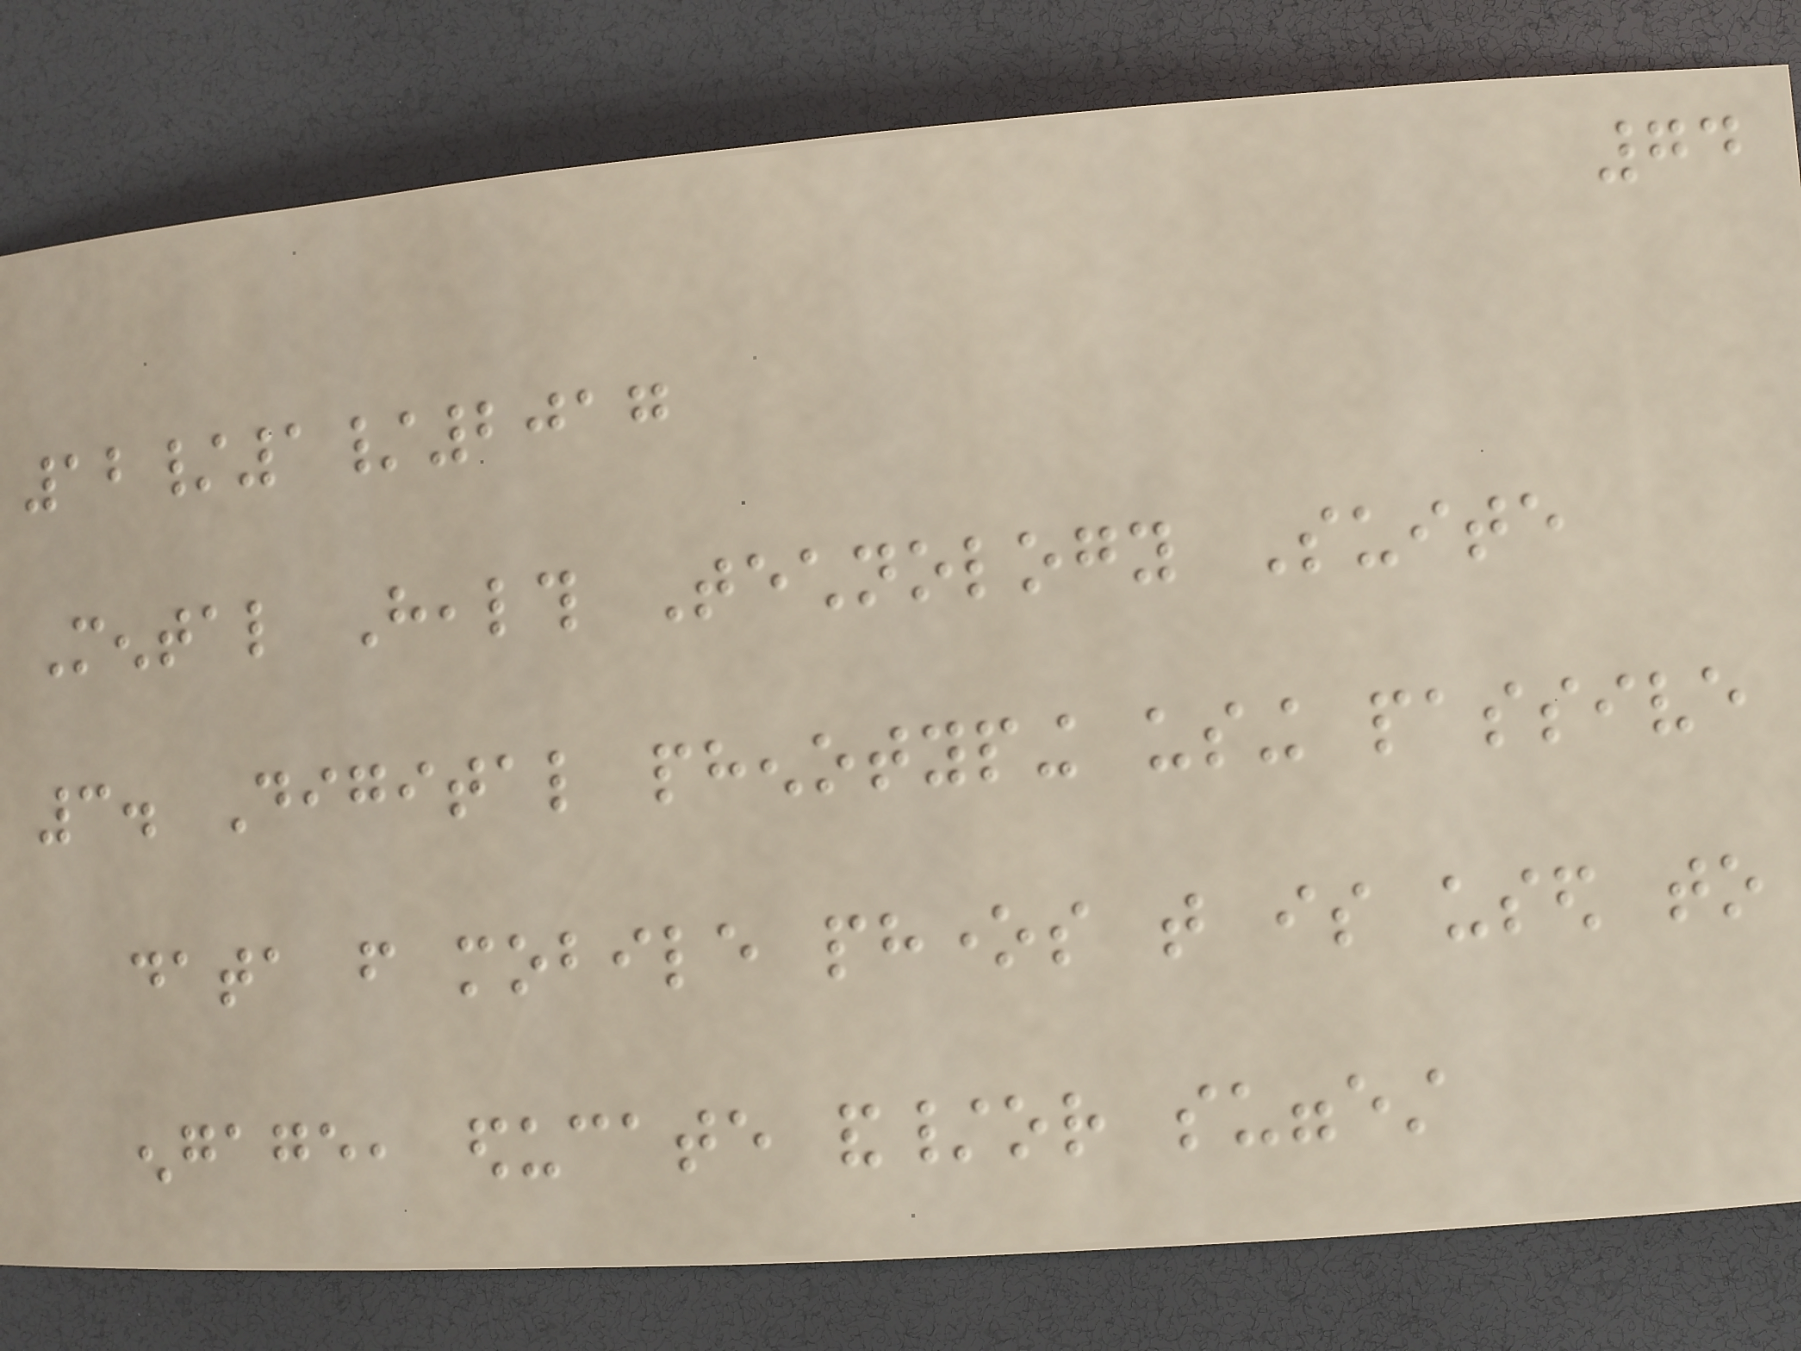74
12/1/2017
Mental Health Technology Suite
3. Digital phenotyping using passive
data from mobile phones that is used to
engage, educate and/or suggest
